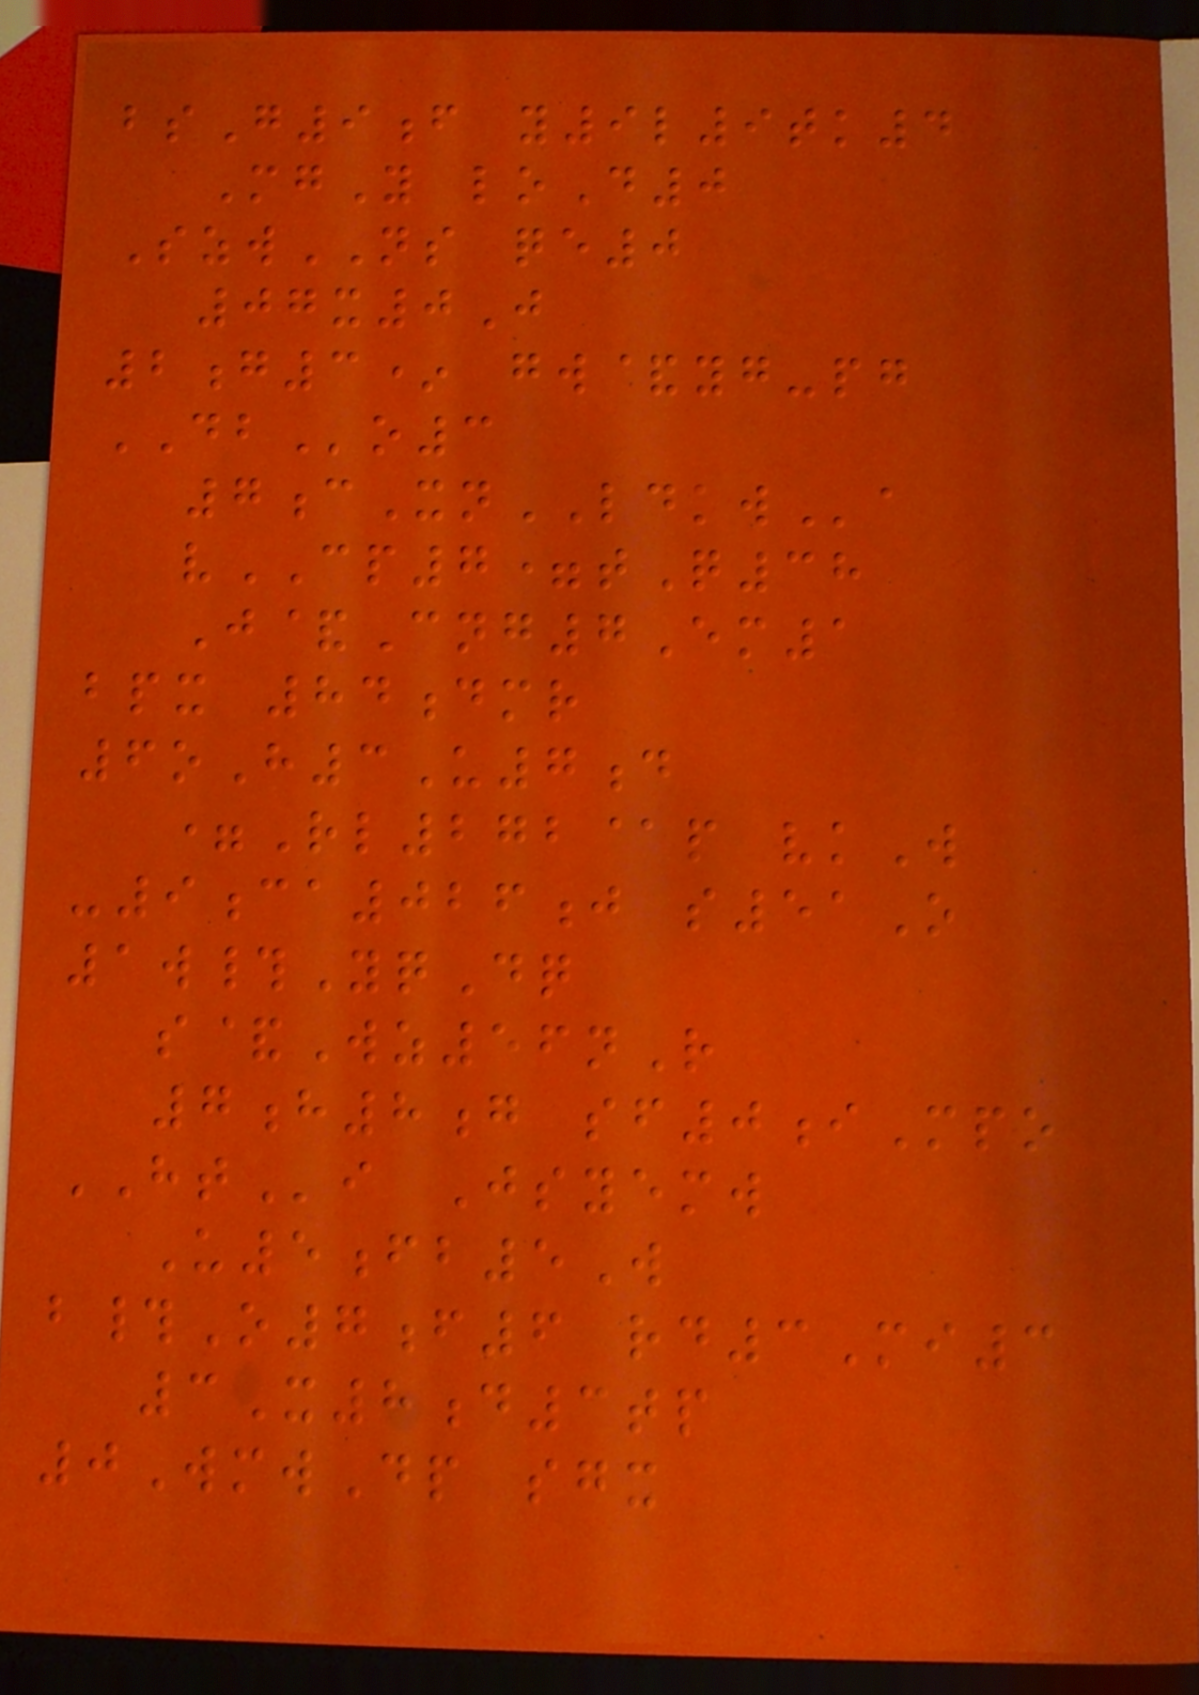bsG9f y9l9tk4
MgY loD0
SzwNS qe0
07x0J
2g3* gw&yg-pg
DBo3
7cXnLDKWa
vCP7=tQ38
J&Cng7Em1
bpx 84dmr
6oH3U7d
=Rl272@p vkW
-9ca026j s51O
1w#YqDq
s&Wz56nR
7h8g sf0iMpo
HTi Jsyemw
U5fb5W
b#O7f6 rd3Mi3
3X8d3tp
0WmwDp sgx
